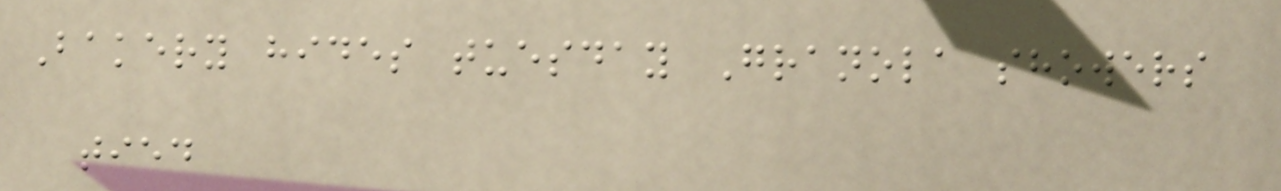Bakery hides tuesday Granola showers
tied
